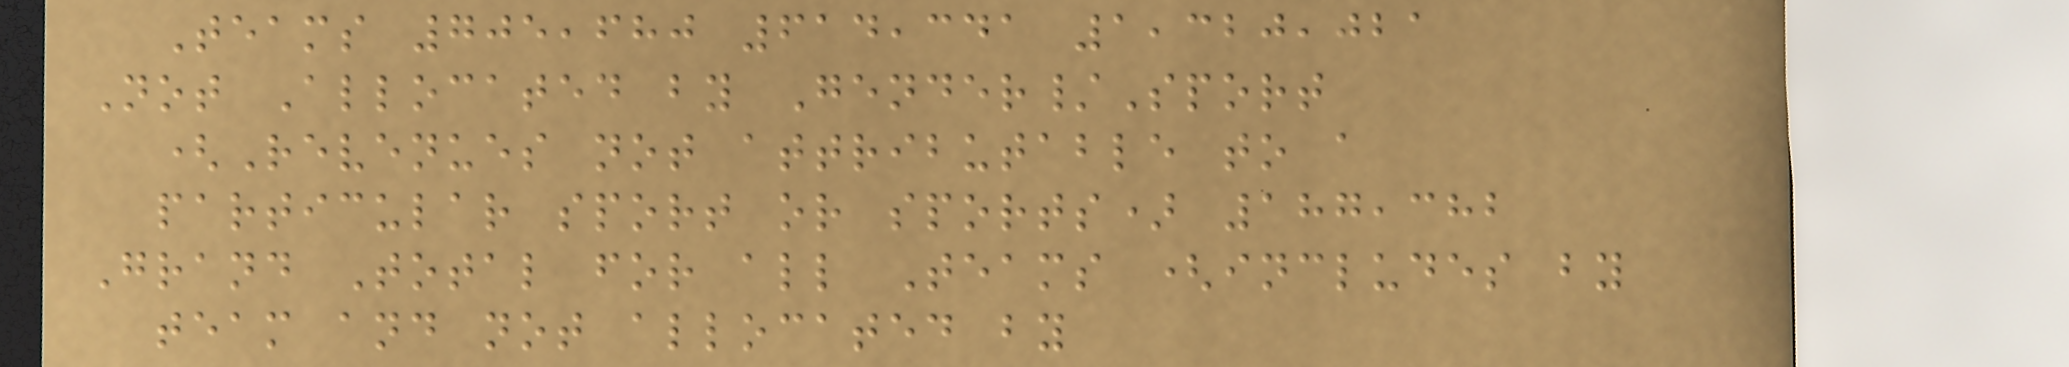Teams 705,680 614,341 1,320,021
Not Allocated by Gender/Sport
(Revenues not attributable to a
particular sport or sports) 187,382
Grand Total for all Teams (includes by
team and not allocated by
